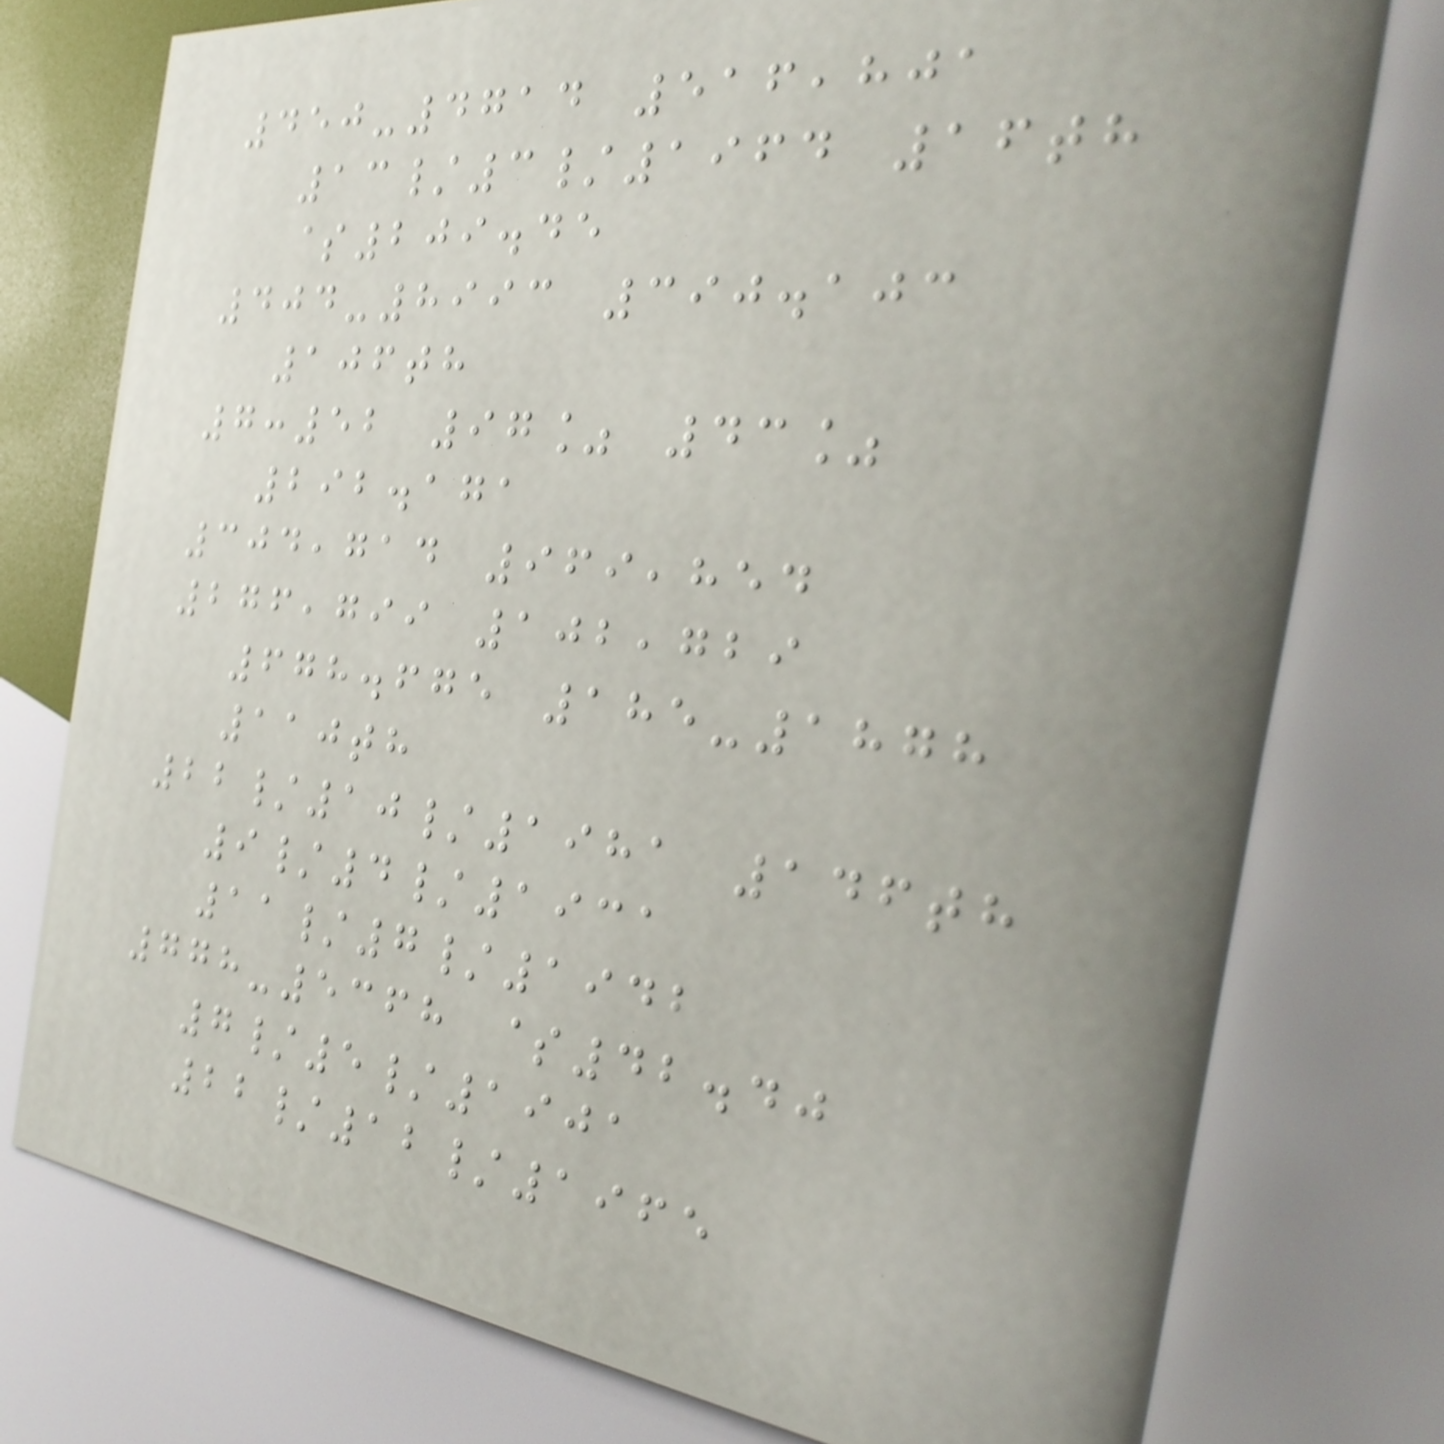450-4714 516,801
13/3/1964 16th
$209.45
404-8993 390.103
106th
7:52 97% 43%
292.171
304,714 969,854
276,799 102,729
678.675 185-1878
110th
22/10/1981 146th
9/4/1931
11/7/1942
778-5368 $42.40
7/5/1901
22/12/1965
